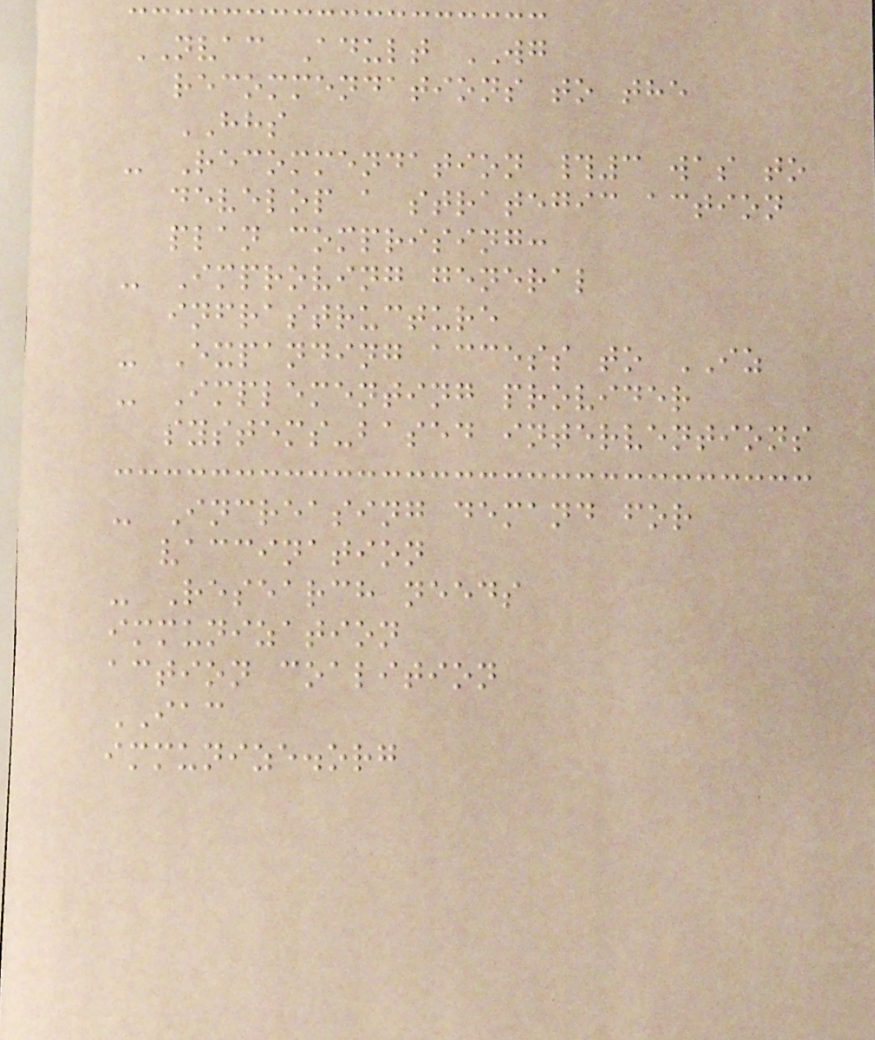NVAC Adult WG
recommendations to the
HHS
- Recommendation #3 was to
develop a strategic action
plan comprising:
- Improving general
infrastructure
- Expanding access to IZ
- Implementing provider
systems-based interventions
- Increasing demand for
vaccination
- Research needs
immunization
action coalition
IAC
immunize.org
